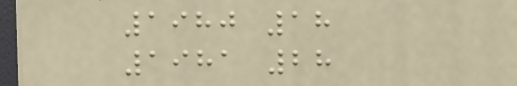1980 18
1981 28
